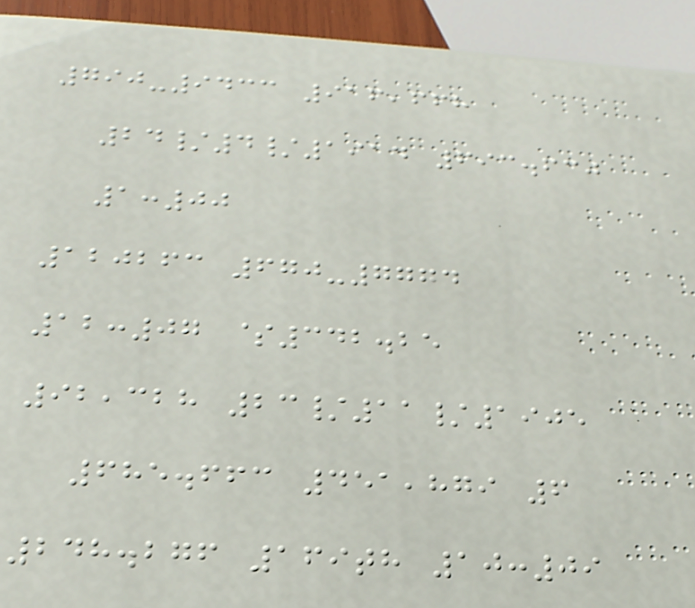790-9433 916,668
24/4/1914 693.630
1:00
120263 670-7774
12:07 $342.25
92,328 23/11/1905
685.663 451,879 6
248.276 169th 10:09
